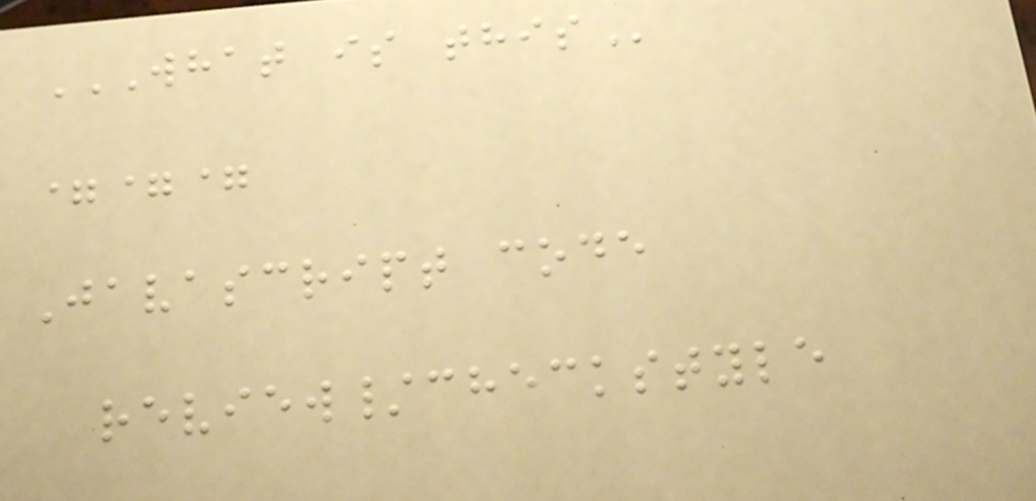WHAT IS THIS
===
Javascript code
review/checkstyle
